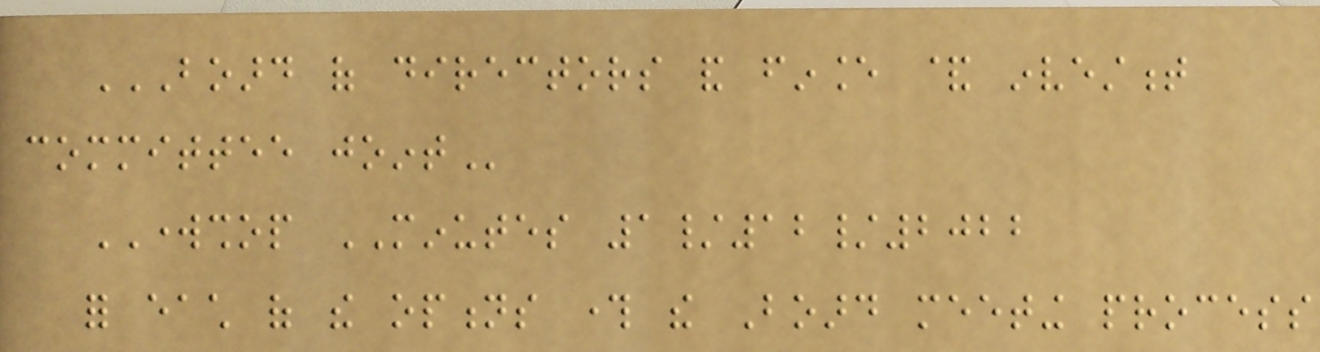BOARD OF DIRECTORS AND FINANCE & INVESTMENT
COMMITTEE JOINT
WORKSHOP MINUTES 1/12/2022
for each of the options through the Board meeting process
